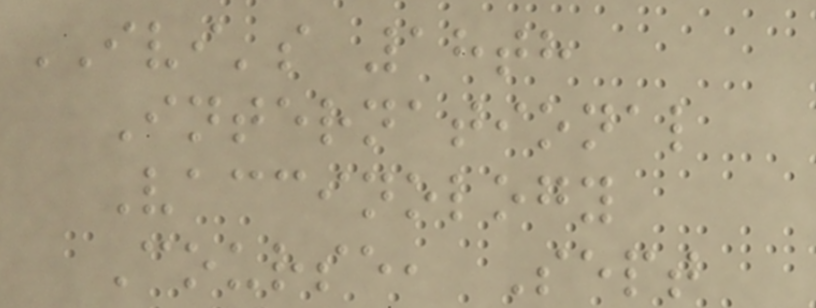IVI's 18th
International
Vaccinology
Course, Sept
